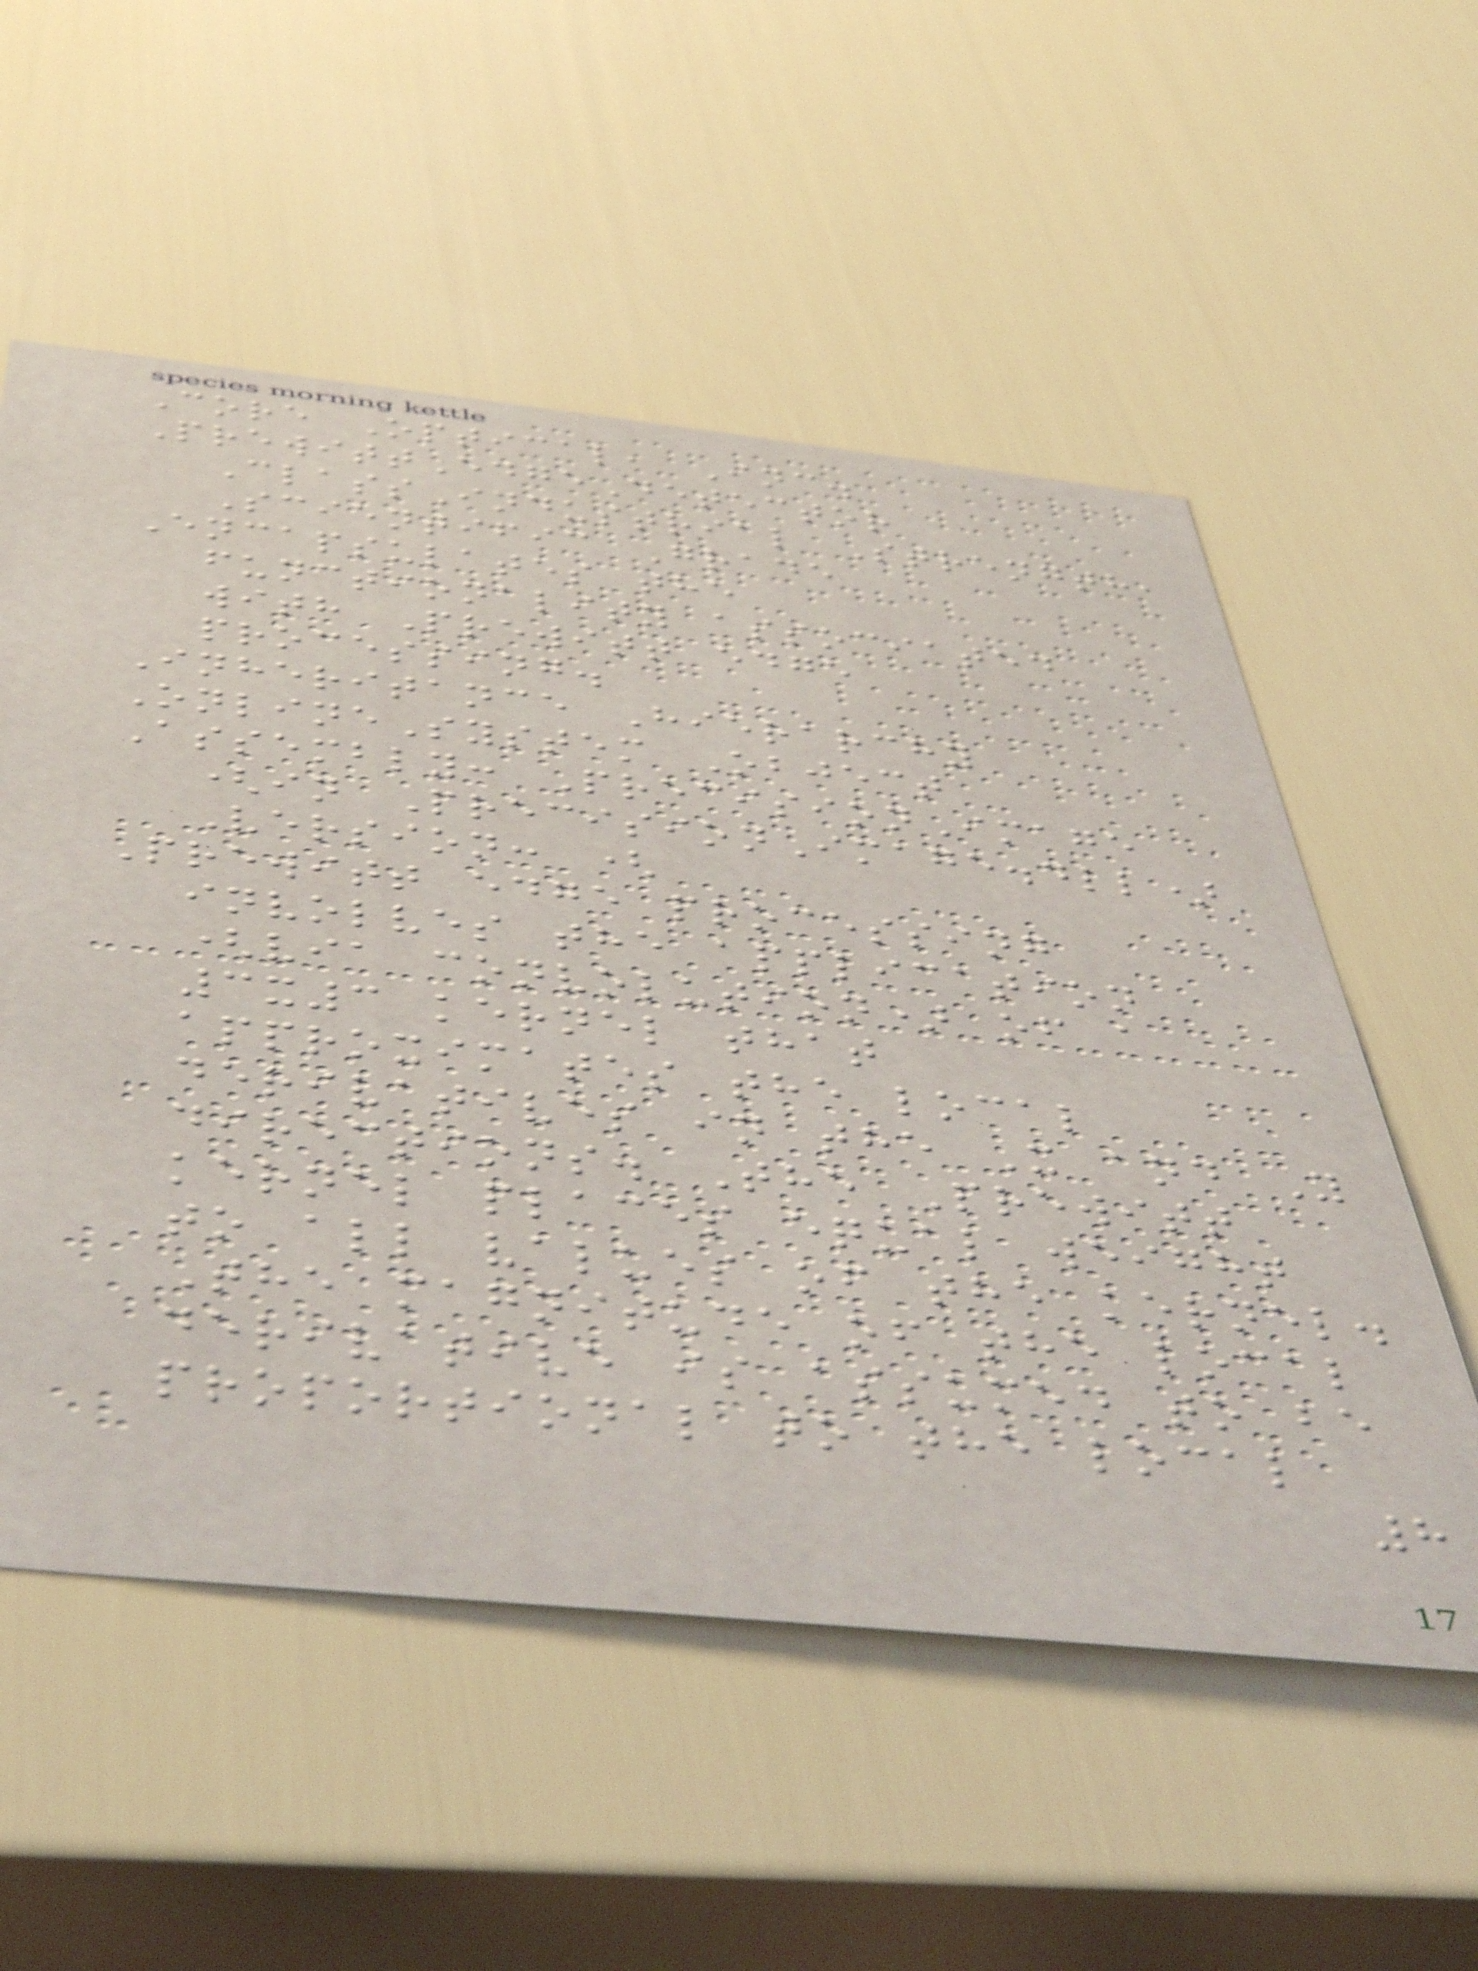Core Optical, Inc.
PrewittEdgeDetector
ClassIndustrial Strength,
Scientific Grade
Encapsulates the
functionality associated
with Prewitt edge
processing.
Inheritance Hierarchy
OnlineSystem Object
Assembly: PrecisionImage
(in PrecisionImage.dll)
Version: (
Prewitt edge processing
involves the application
(via convolution) of a
3x3 kernel that
approximates the local
derivatives in the X and Y
directions. The Prewitt
kernel places equal weight
to all values of the kernel.
The magnitude of the local
derivative is assumed to be
proportional to the local
8
